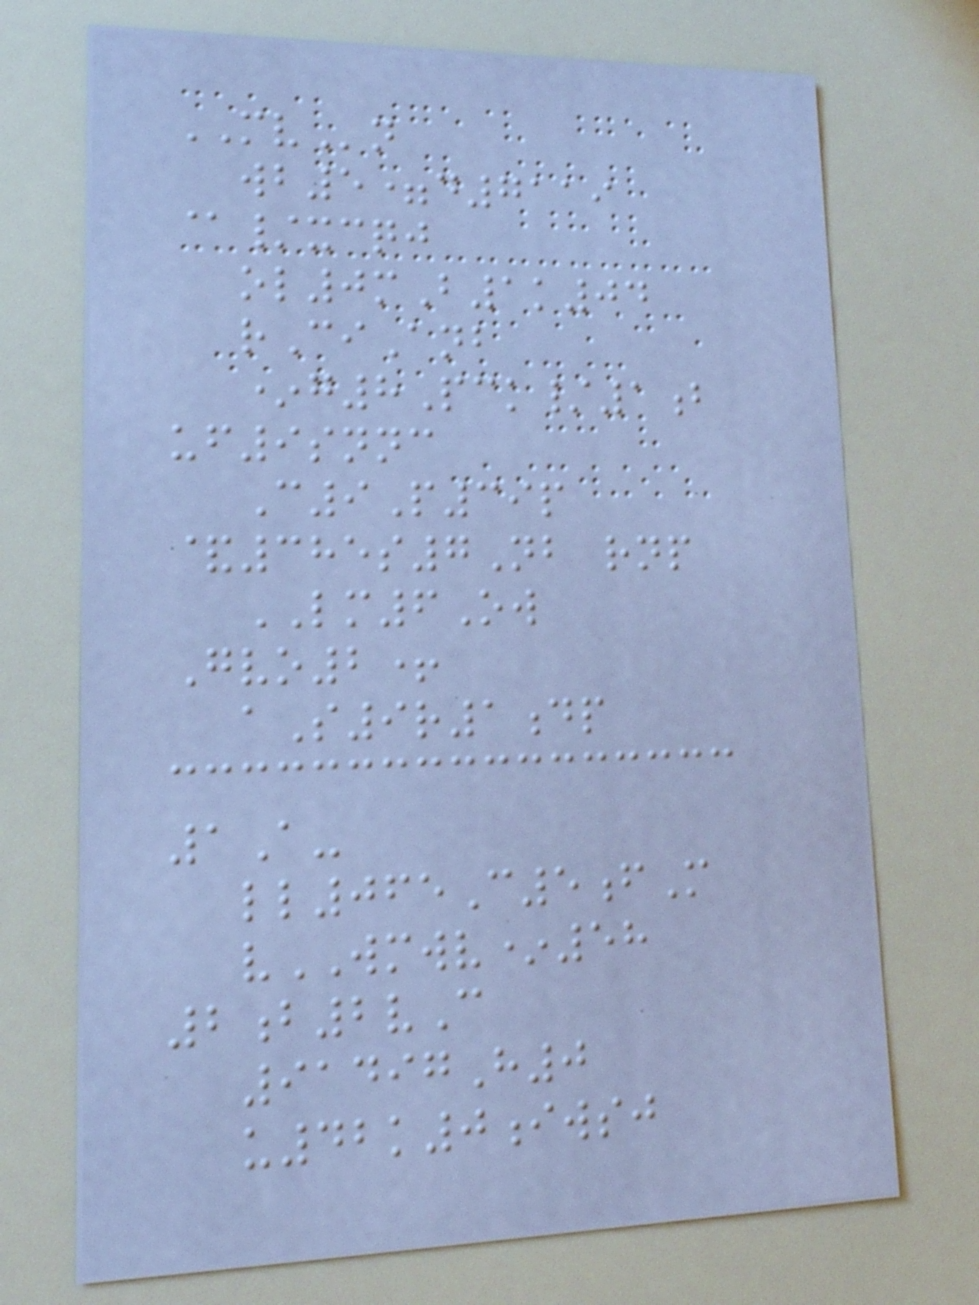MVn
wb5=d7119
@/xcqj
ol0mB1k04
rCiAnb
*g8Pck/1b
uf9snnc
C9P39p
&385s7Nb rnp
LM6Ow
Gvo2+
aS9r1dp
1A-
ll065C5fM
vWMWV*58
2b2vC
91497H0
u42k0iwsj
